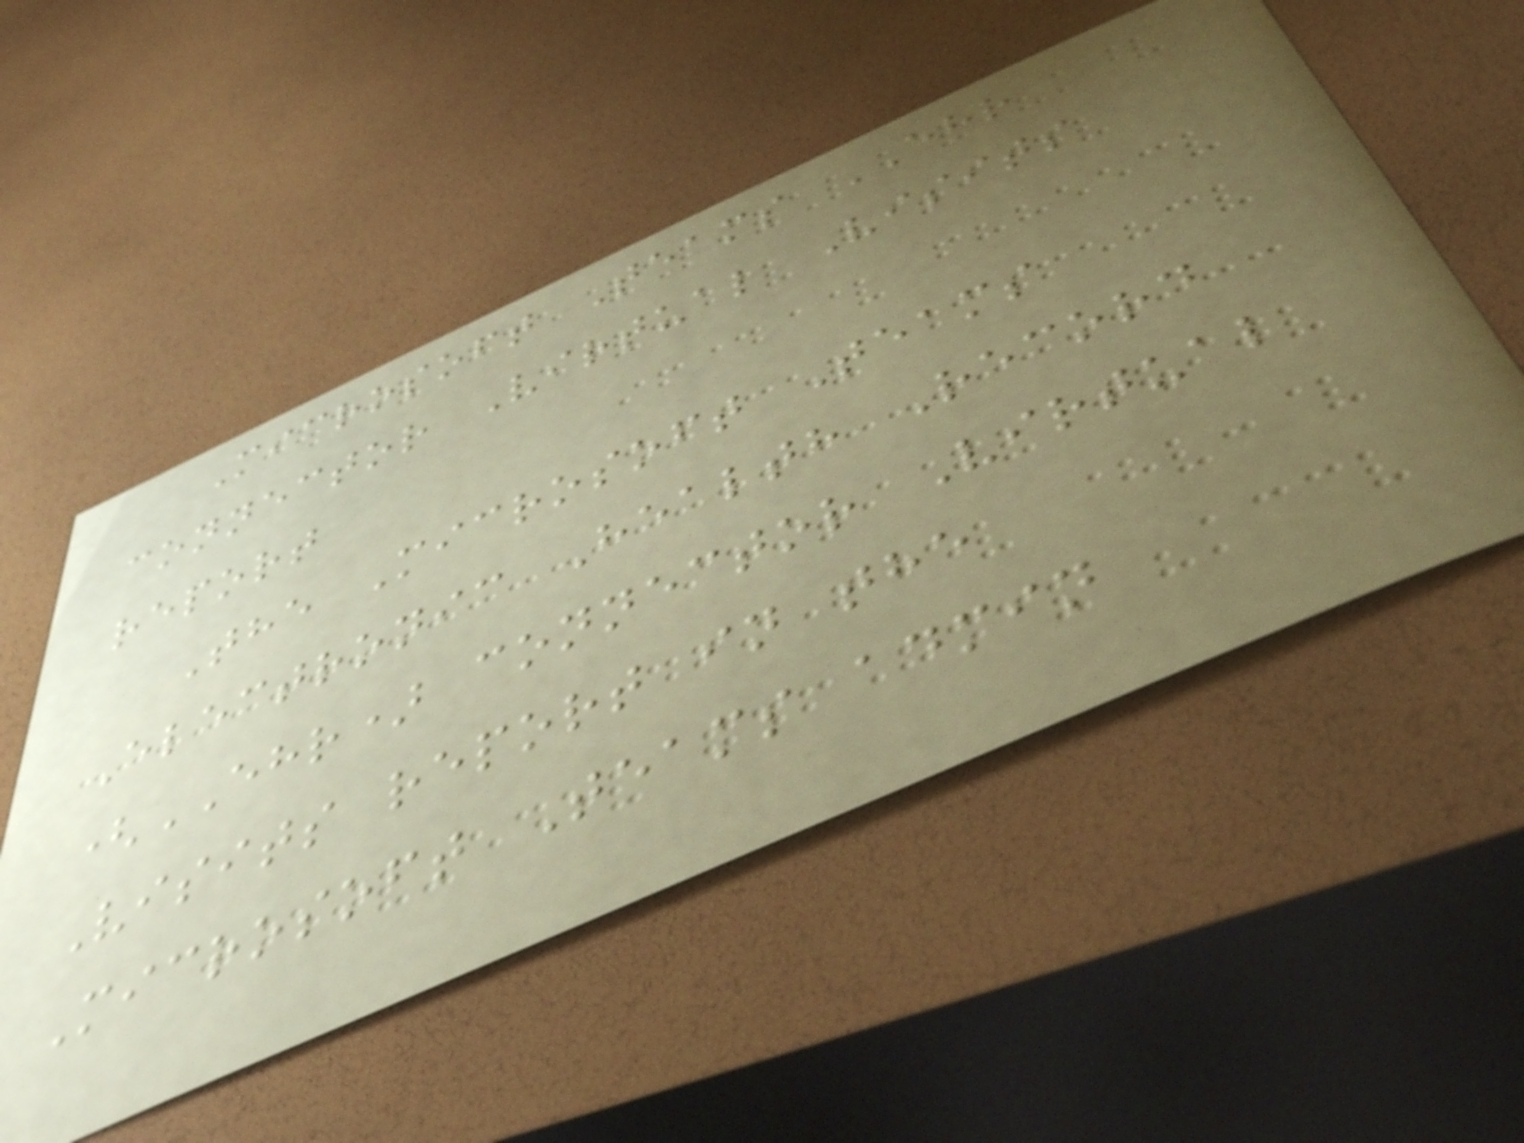Microsoft Teams EHR
connector Virtual Visits
report
The Microsoft Teams
Electronic Health Record
(EHR) connector Virtual
Visits report in the
Microsoft Teams admin
